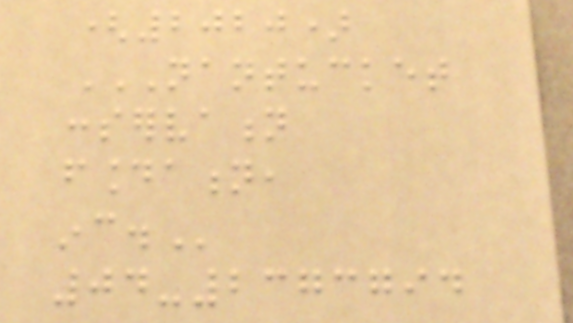(2020)
NANTUCKET
CONSERVATION
FOUNDATION,
INC.
04-2373794
